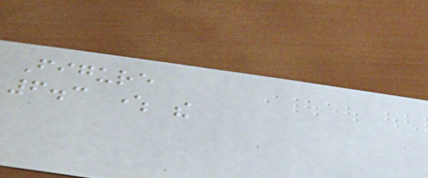Figure
6.3 where the
